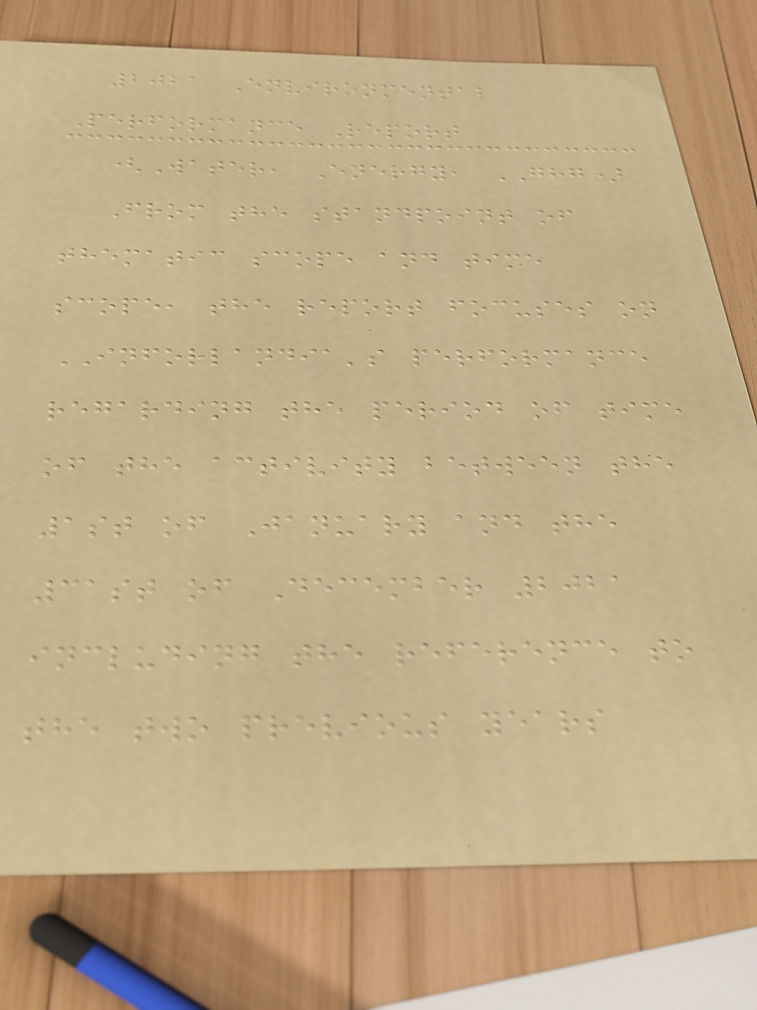2021 Environmental
Performance Report
(Water, Energy, GHG)
From the standpoint of
thematic scope and time
scope, the report focuses on
INFORLANDIA's performance
regarding the period of time
of the activity between the
1st of January and the
31st of December 2021
including the reference to
the two previous years
